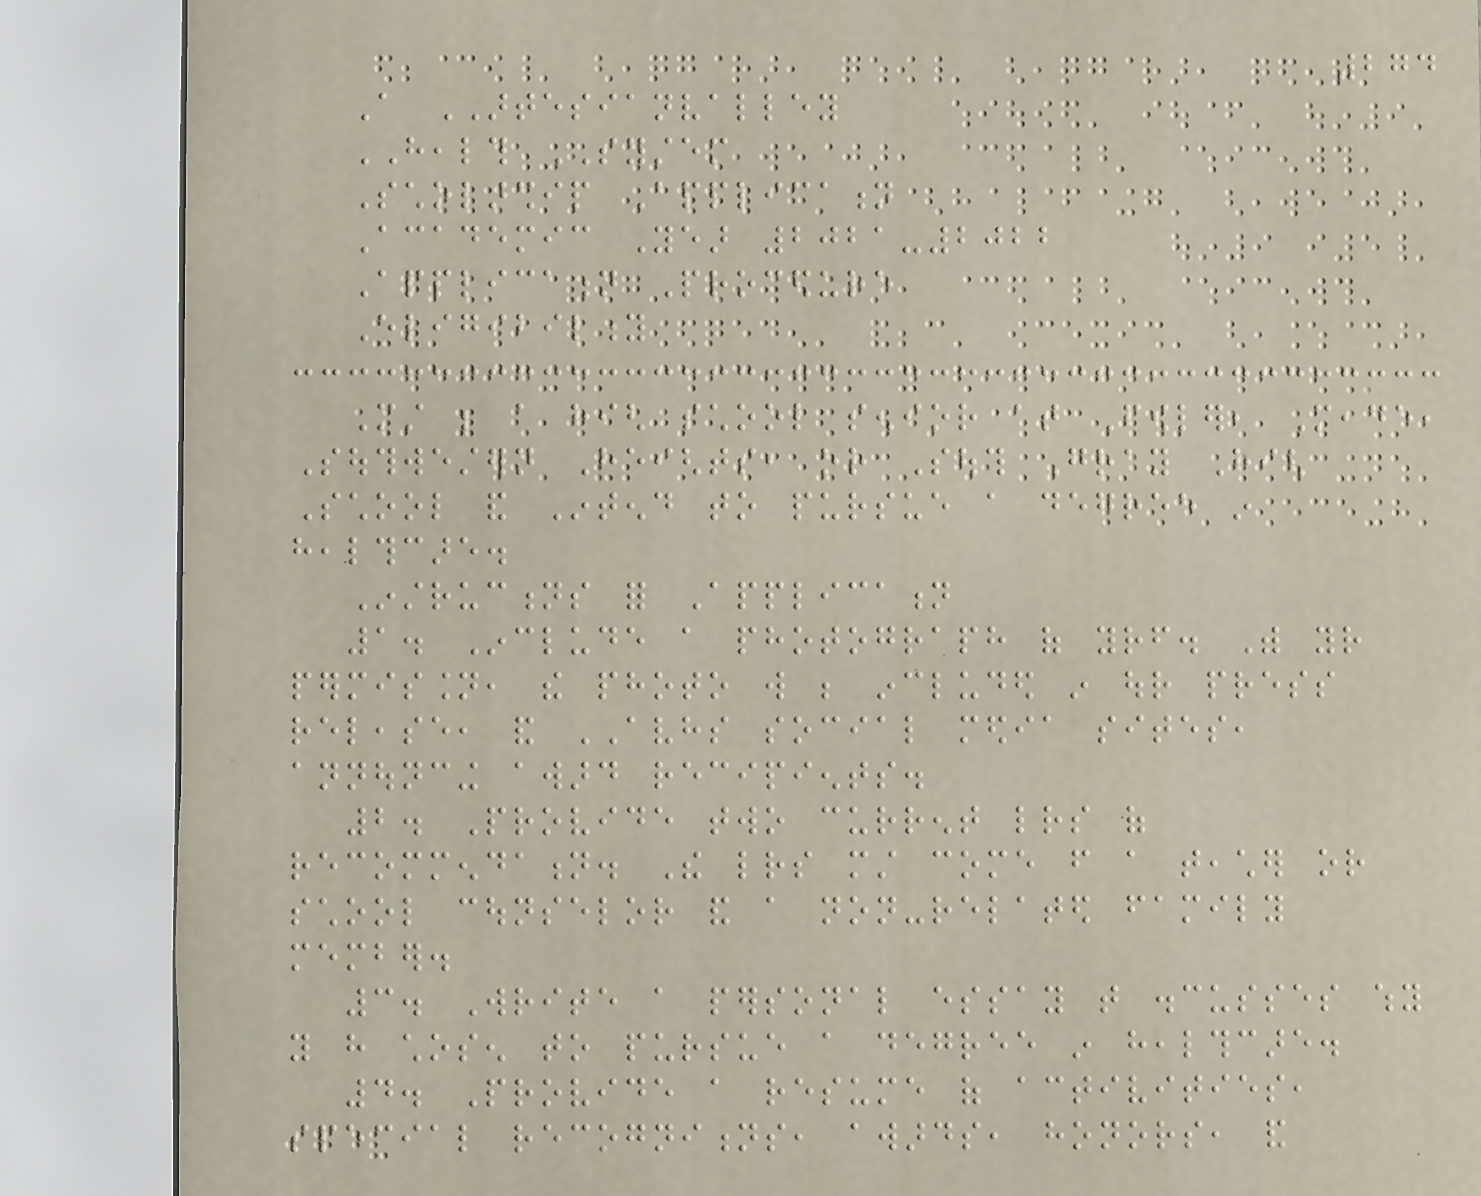274
A ARTESIANVALLEY
HEALTH SYSTEM
Scholarship Application
Academic Year 2021-2022
Application Procedure
Eligibility
Must be a high school senior at Fowler, Meade,
Southwestern Heights, or South Gray High
School and Intend to pursue a degree in
healthcare.
Instructions for Application
1. Include a photograph of yourself. With your
permission, the photo will be included in our press
release, and AVHS social media sites,
announcing award recipients.
2. Provide two current letters of
recommendation. The letters must come from a teacher or
school counselor and a non-related family
member.
3. Write a personal essay that discusses why
you have chosen to pursue a degree in healthcare.
4. Provide a resume of activities,
special recognitions, awards, honors, and
